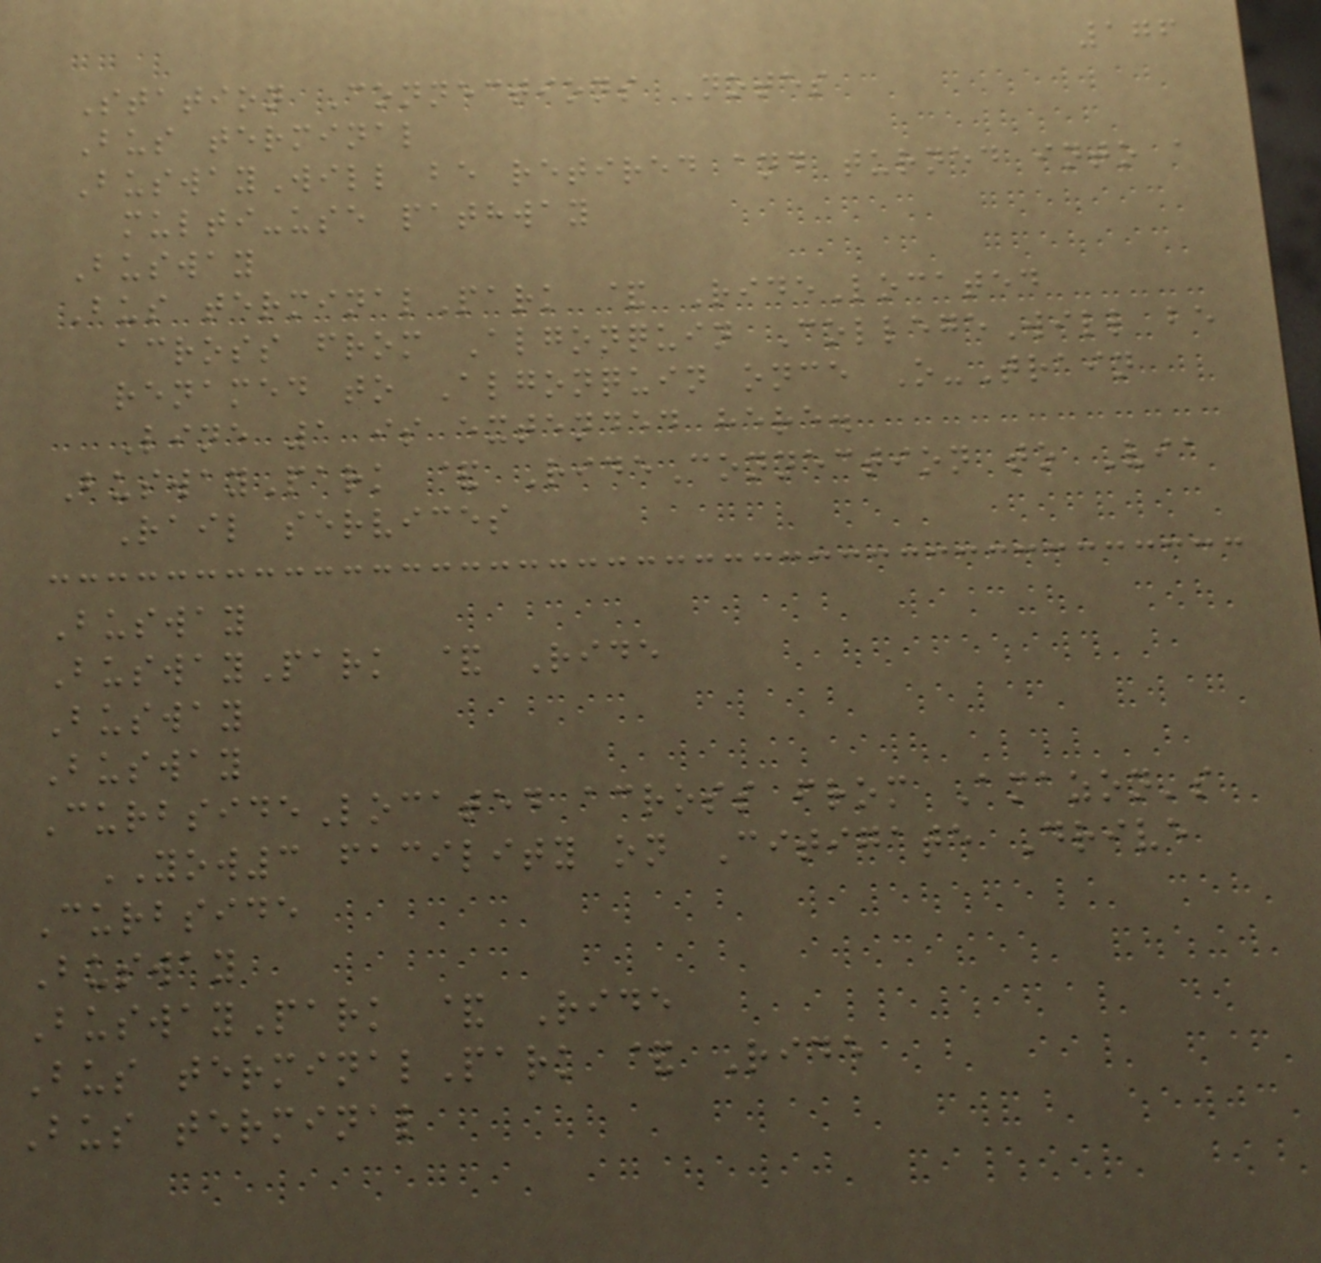176
Station Connections Notes
Bus terminal
BuswayWill be retired and turned into a
multi-use pathway
Busway
Bus terminalPark & RideLocated
across from Algonquin CollegeWill be
renamed to Algonquin once O-Train
Line 1 is extended here.
BuswayPark & RideConnection to Via
Rail services
Busway
BuswayPark & Ride
Busway
Busway
CurbsideLocated across from Amazon's
YOW3 facility on Citigate Drive
Curbside
Busway
BuswayPark & Ride
Bus terminalPark & Ride
Bus terminal
